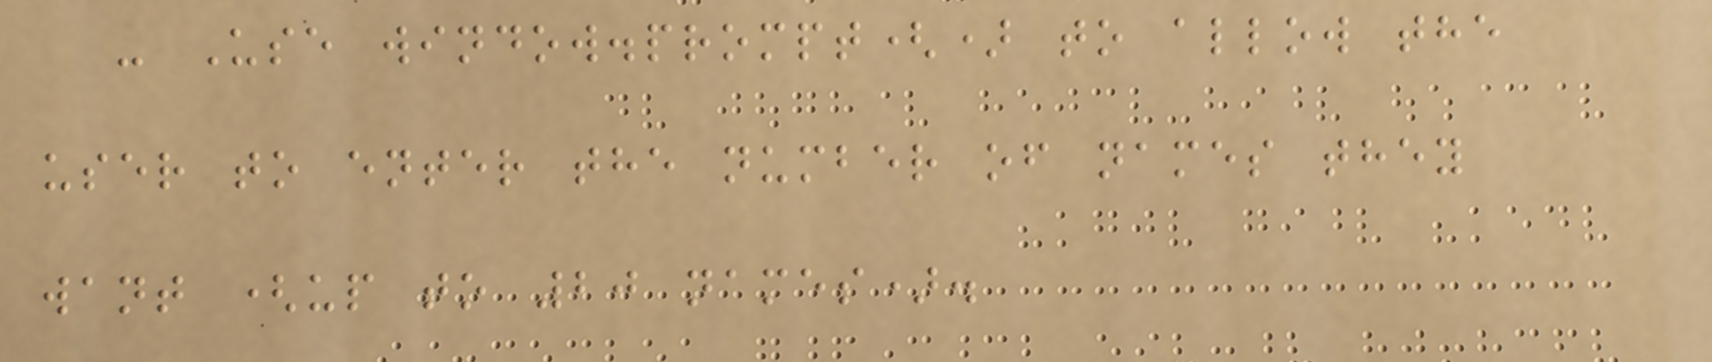- Use window.prompt() to allow the
user to enter the number of names they
want (up to 20 names).
